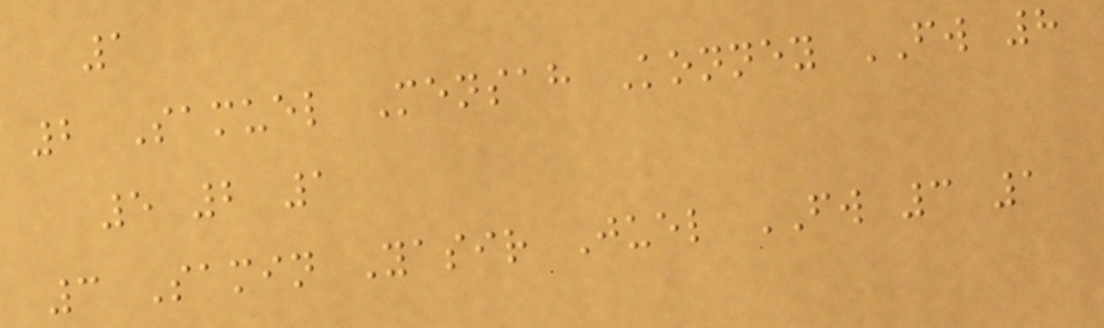1
2 Samuel Mensah Konney FW 8
5 2 1
3 Samin Yasir Juel FW 3 1
